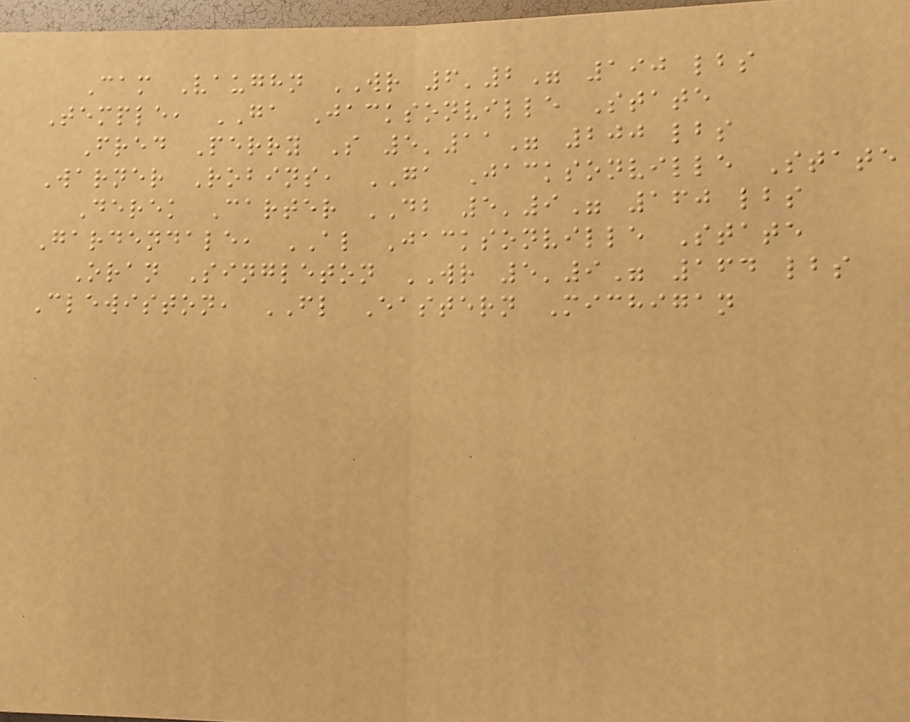Cam Vaughn WR 6'2" 190 lbs
Temple, GA Jacksonville State
Fred Perry S 5'11" 200 lbs
Warner Robins, GA Jacksonville State
Derek Carter DB 5'9" 160 lbs
Gardendale, AL Jacksonville State
Oran Singleton WR 5'9" 164 lbs
Clewiston, FL Eastern Michigan
